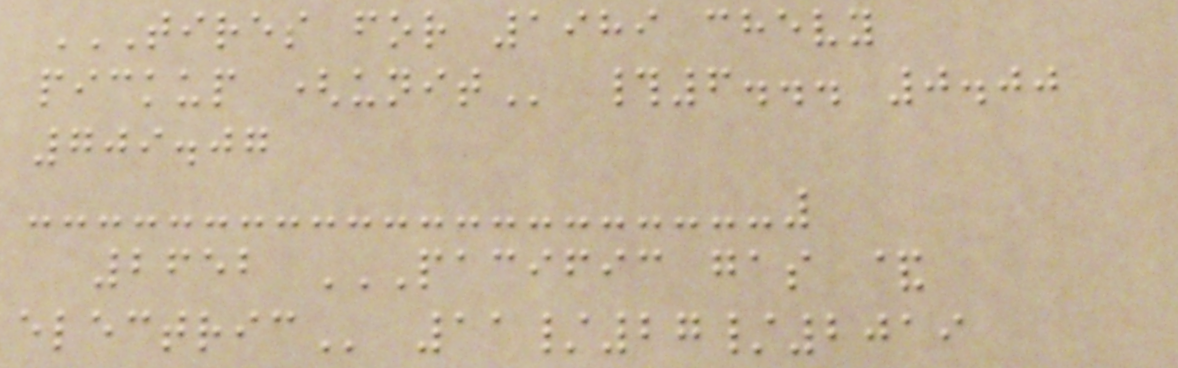TIRES FOR 1989 CHEVY
PICKUP (UNIT #6... 0.00
709.07
2652 PACIFIC GAS &
ELECTRIC 11/27/2019
